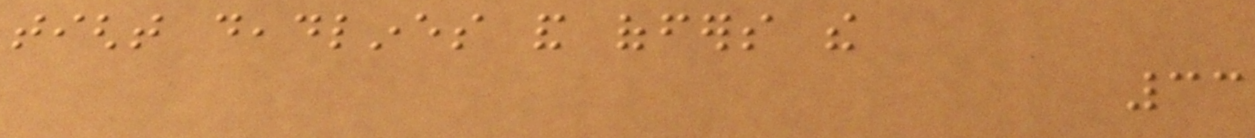tight deadlines and offers the
33
